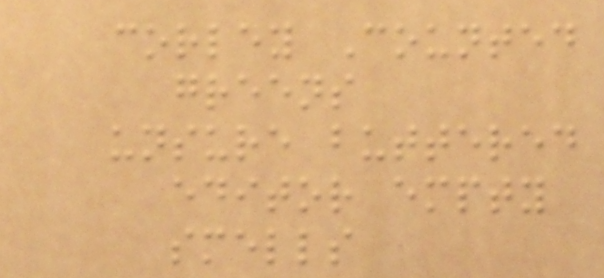corley Counted
greens
unsure buttered
editor empty
smells
